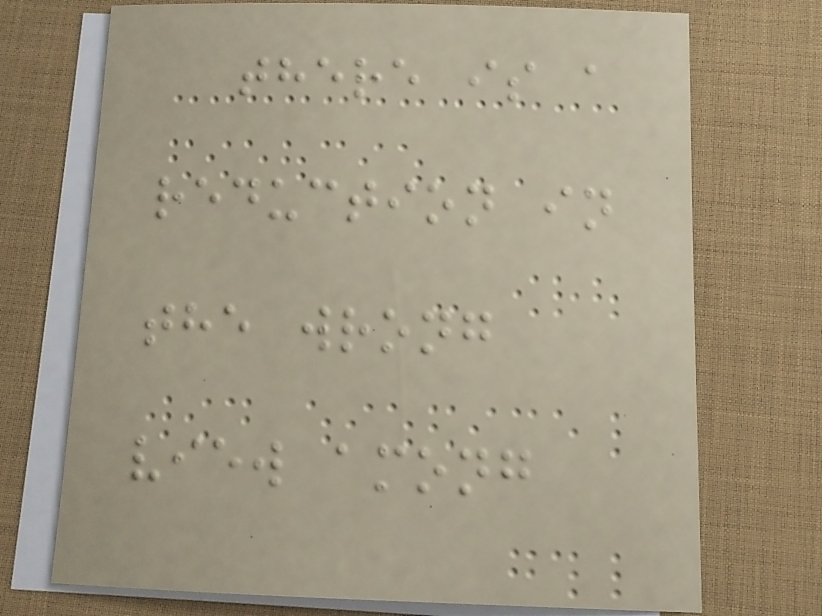there is a
reduction in
the wrong
view among
